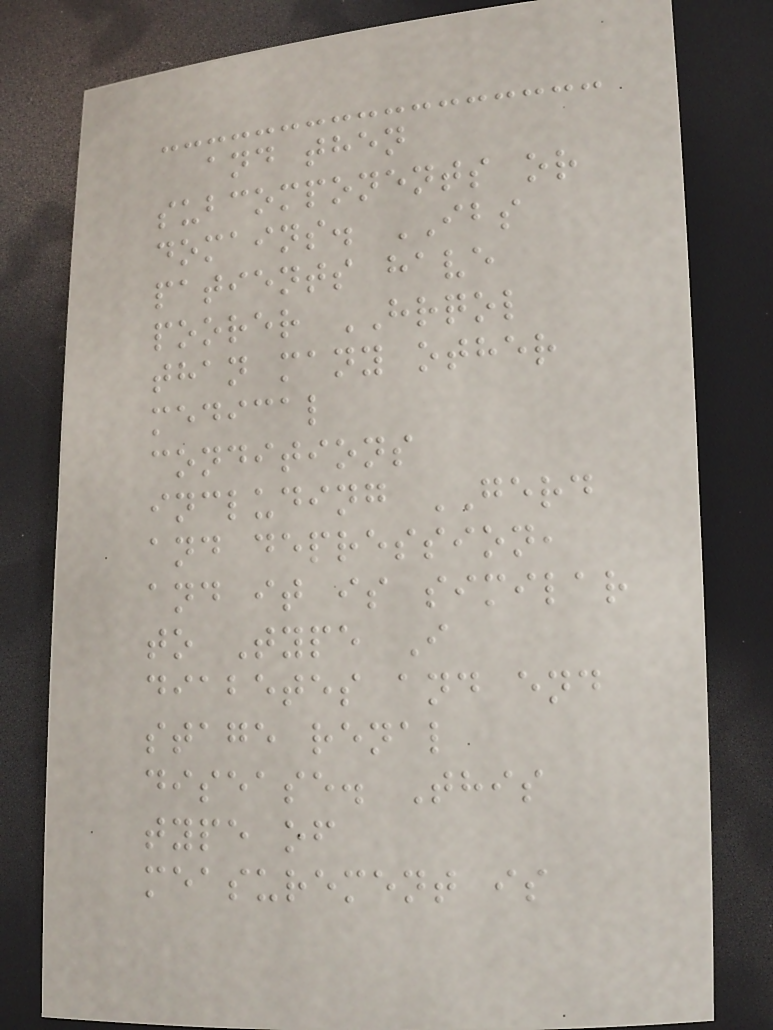and then
subcomponents or
domains. IBS
patients have
poorer HRQOL
than many other
medical
conditions
including GERD
and depression,
and it is similar
to Type I
diabetes and end
stage renal
disease. This
type of
measurement is
